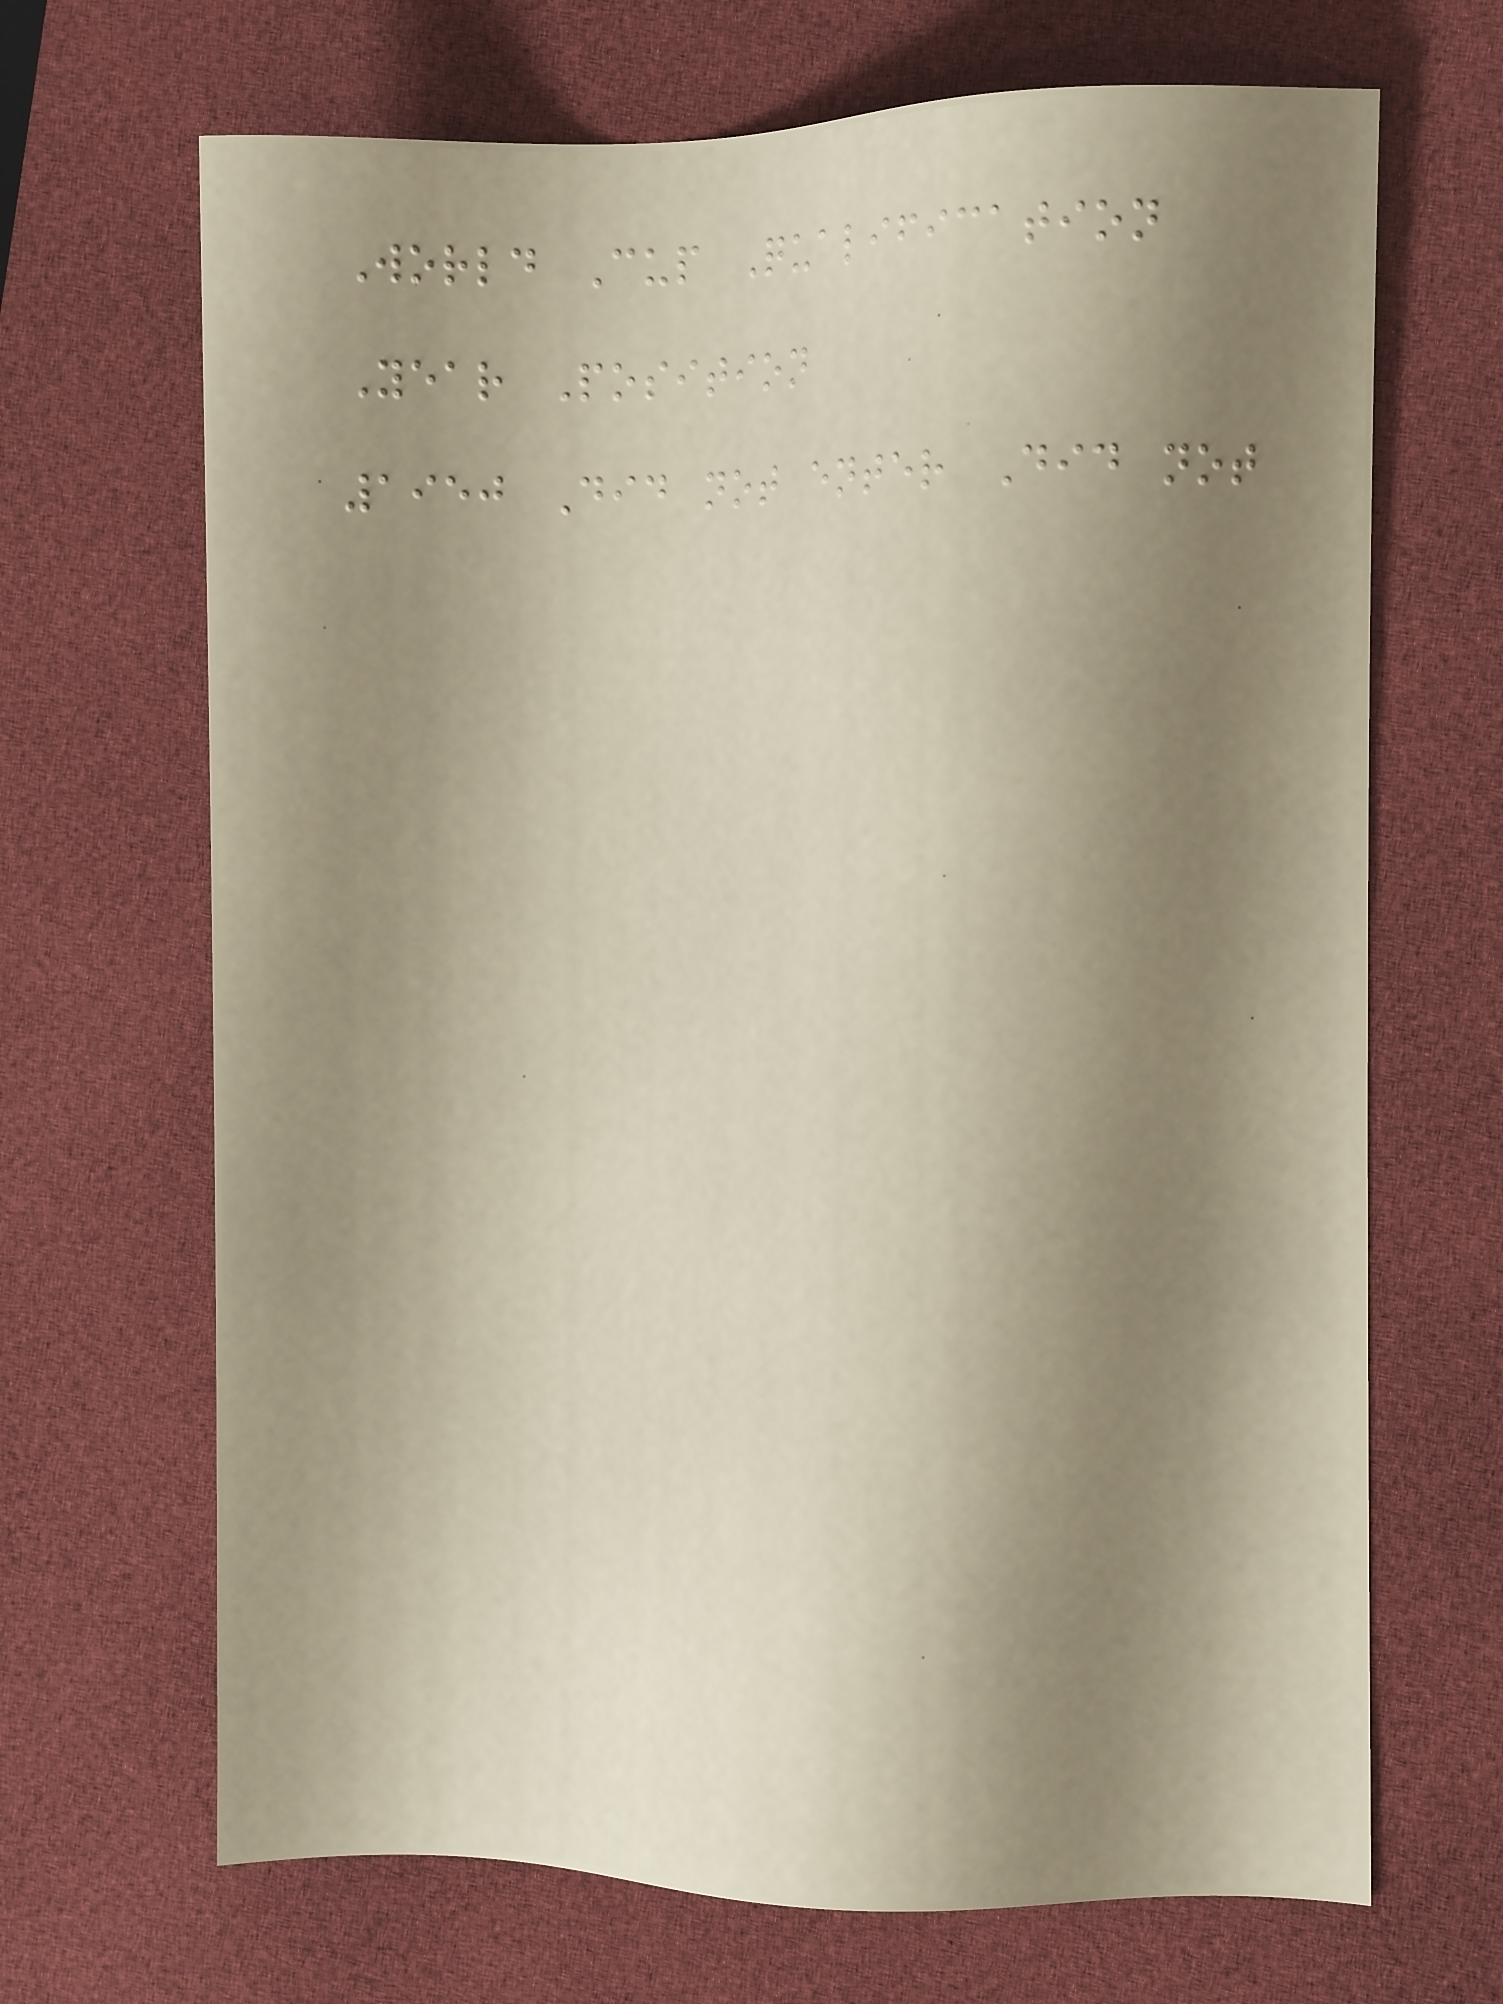World Cup Qualification
Year Position
1950 Did not enter Did not
